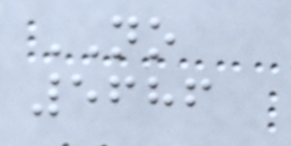NO
5686
